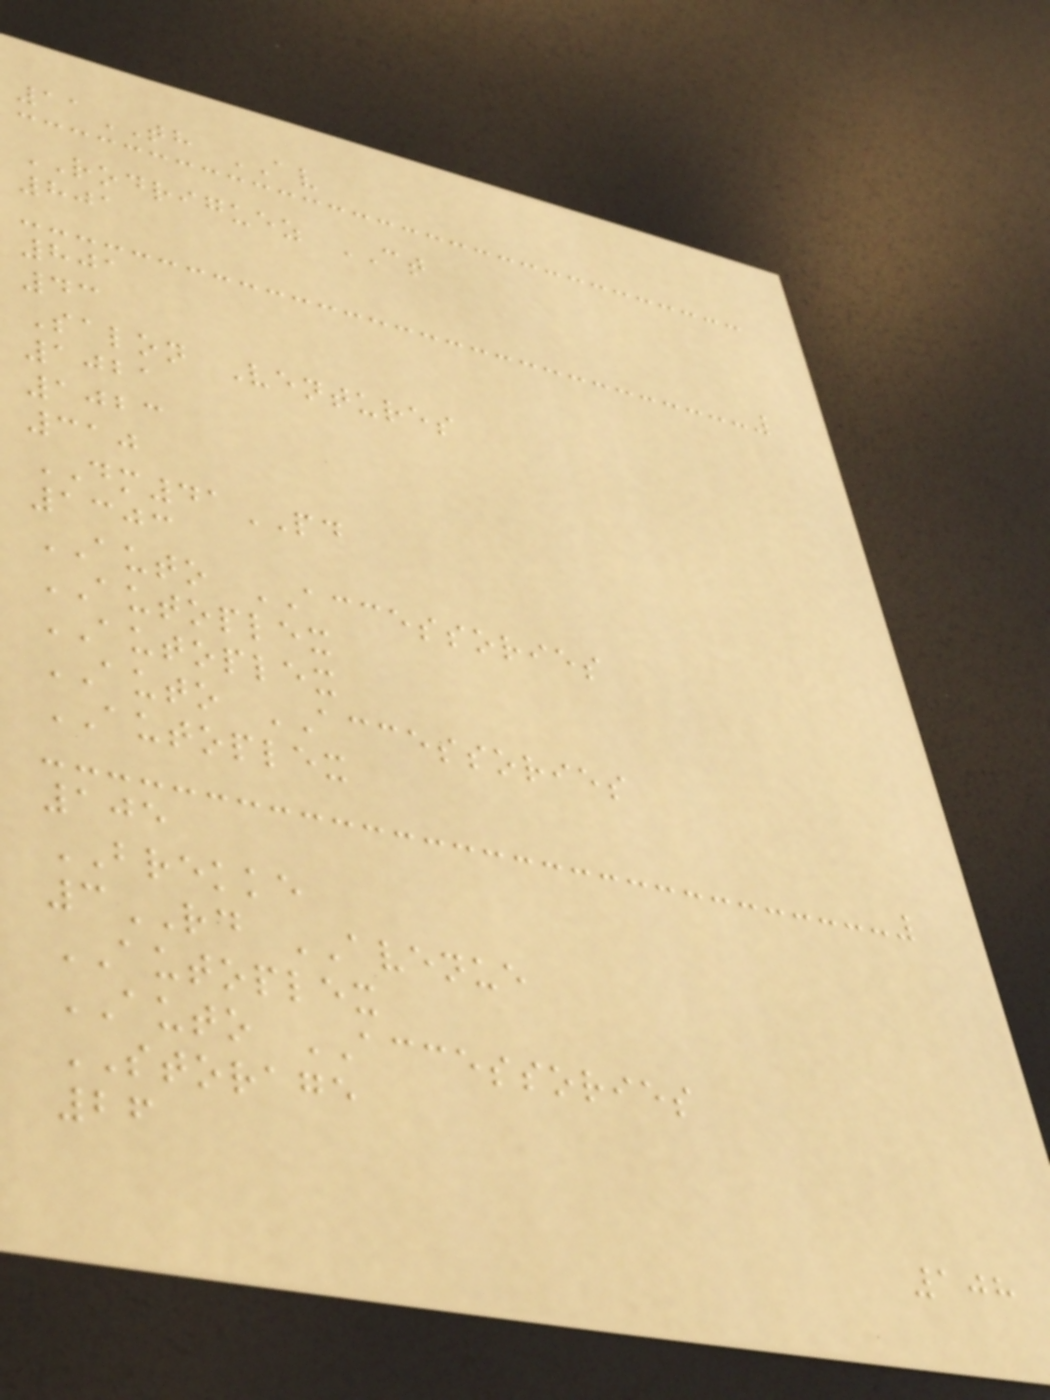11TH AV
RODRIGUEZ CT
801
801
43
Salon Ventures
1021
1023
310
DM41PD
1303
AUTO ACCESSORIES
AUTOPLEX
AUTOPLEX
AUTO ACCESSORIES
AUTOPLEX
105
BREKKE
3RD AVENUE
AUTOPLEX
AUTO ACCESSORIES
STORAGE
26
108
